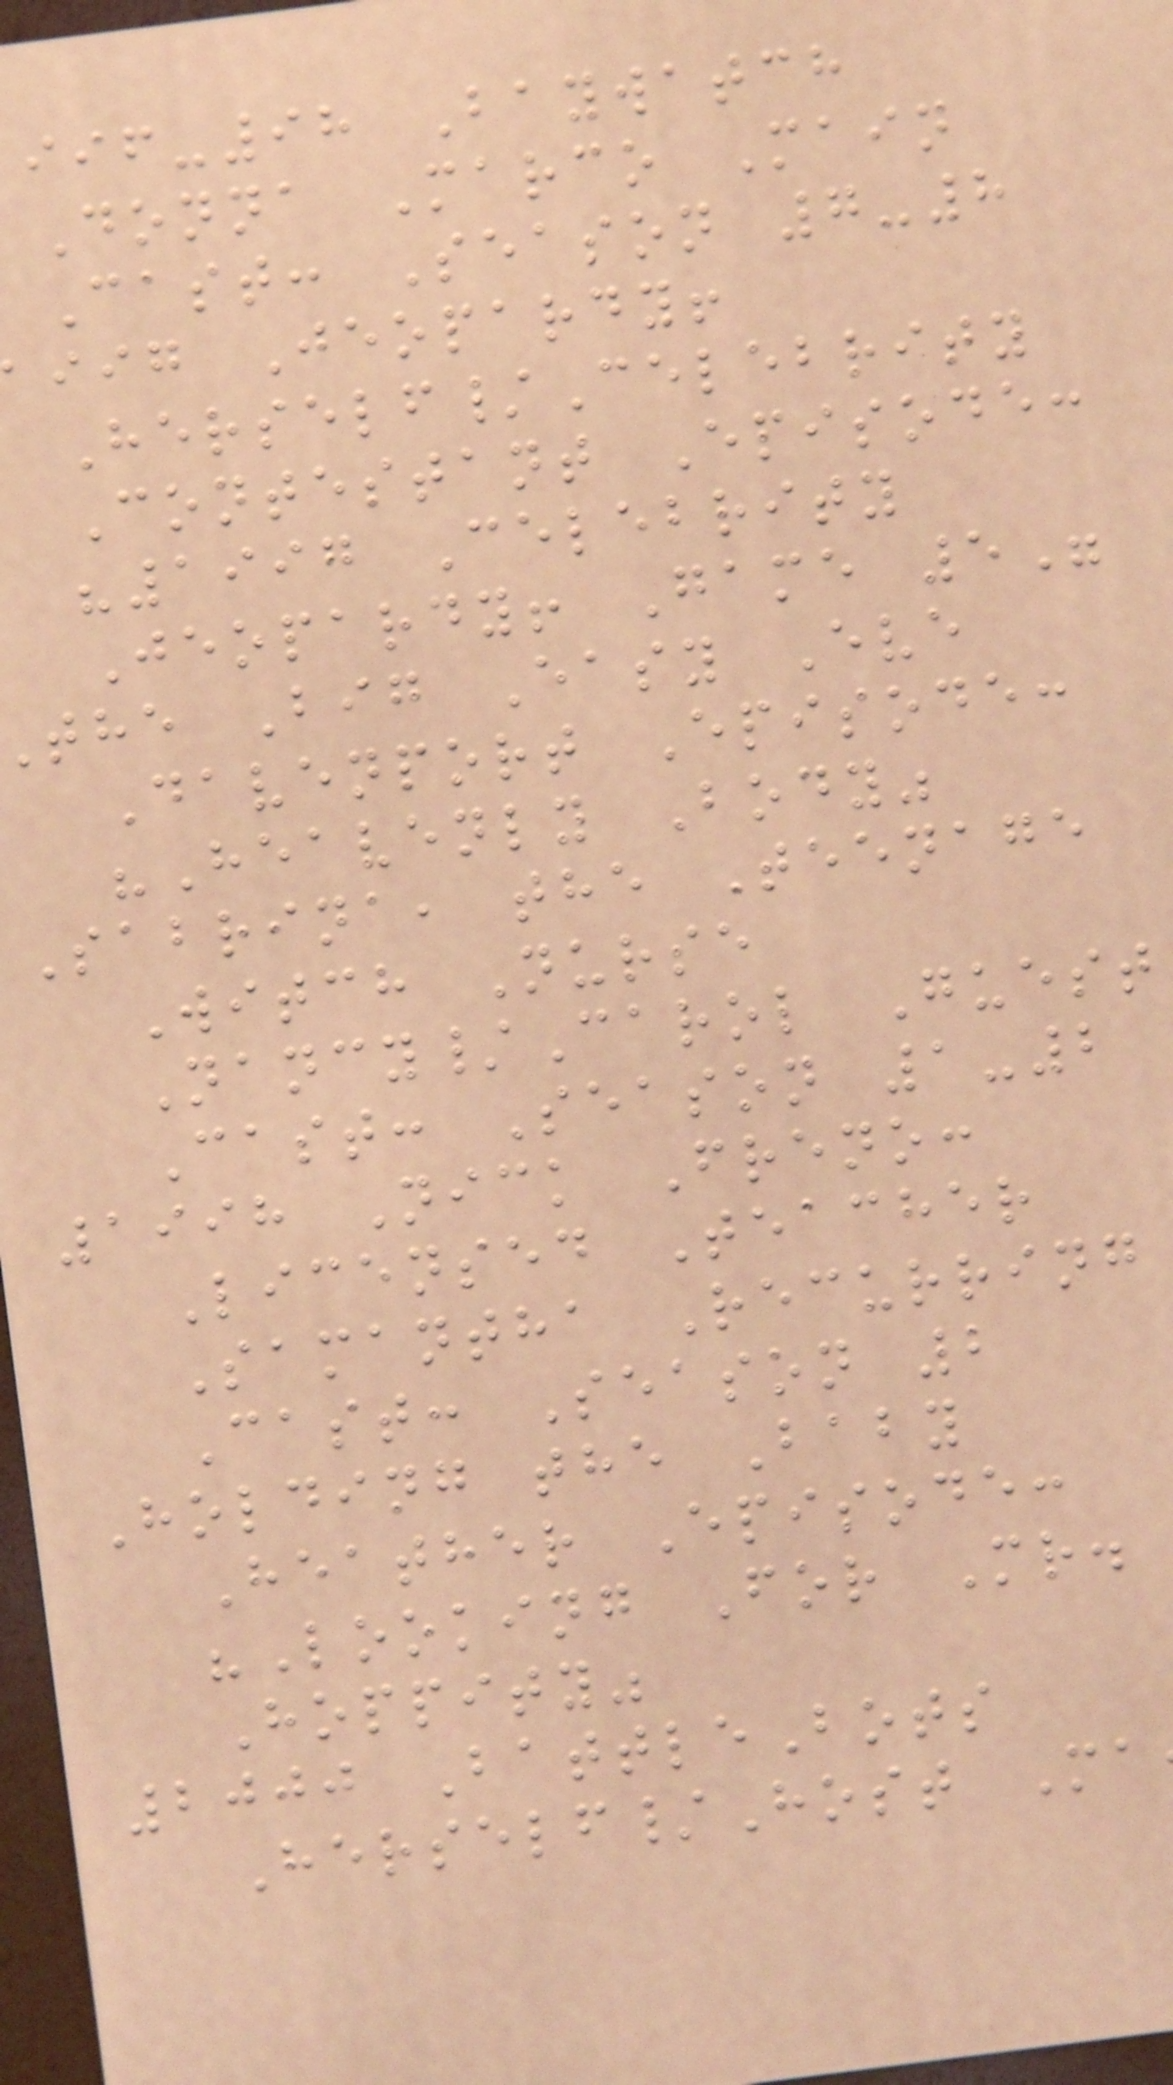-98 Baywatch
Donna Marco Main
Cast: Season 7-8
iig Jeopardy!
Herself/Celebrity
Contestant Episode:
"1997 Celebrity
Jeopardy! Game 5"
the Big Easy Eve
Davenport Episode:
"Heavenly Body"
Sabrina, the Teenage
Witch Nurse
Nancy/Carol Guest
Cast: Season 1-2
1998 Nick Freno:
Licensed Teacher
Samantha Recurring
Cast: Season 2
Holding the Baby
Heather Episode:
"Looking For Mr.
Hoppity"
2000 BattleBots
Herself/Host Ma
